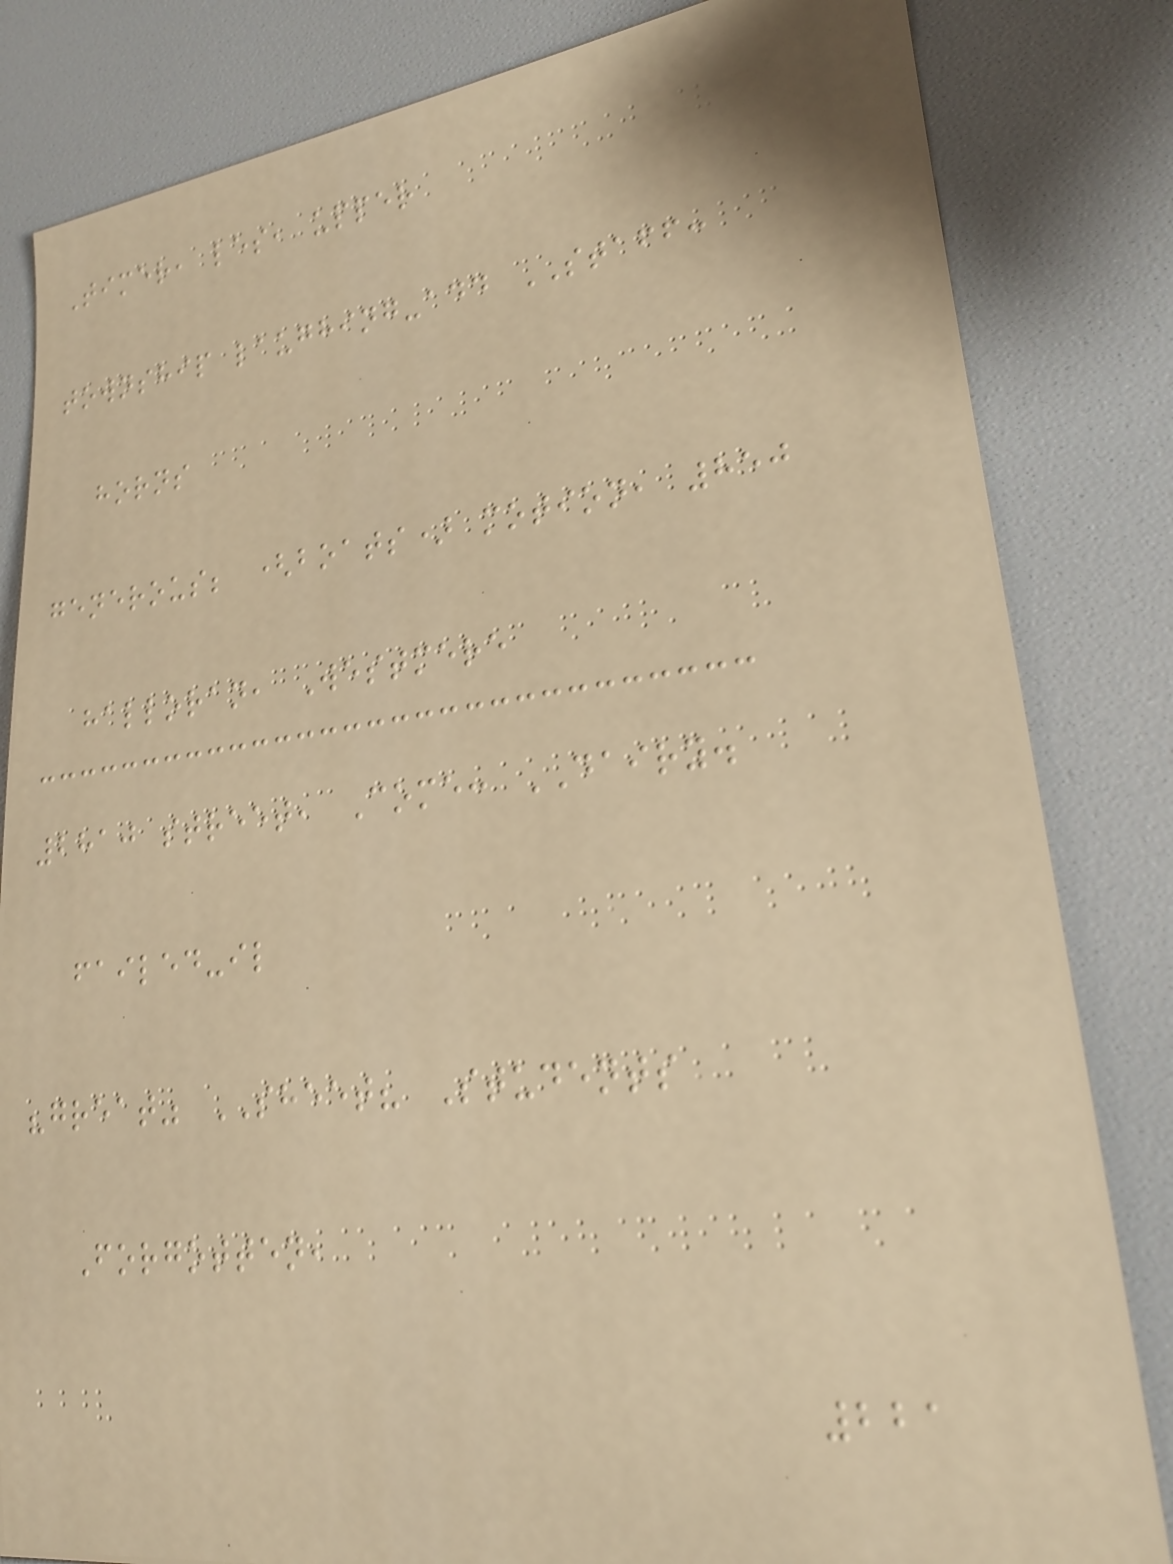Timer, les, upper
township laughing-add STAFF:
horns
generous; (boats) motion, 850
halloran, Westmere
2810 street, Come: DAIRY.
failed-il
"great" SHEET? Students
Forgotten,
221
